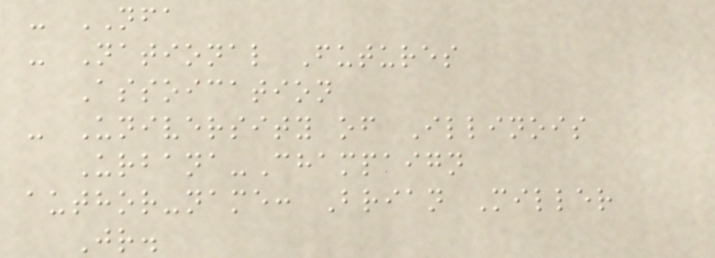- NFA
- National Futures
Assoication
- University of Illinois
Urbana-Champaign
author-name: Brian Miller
Jr.
